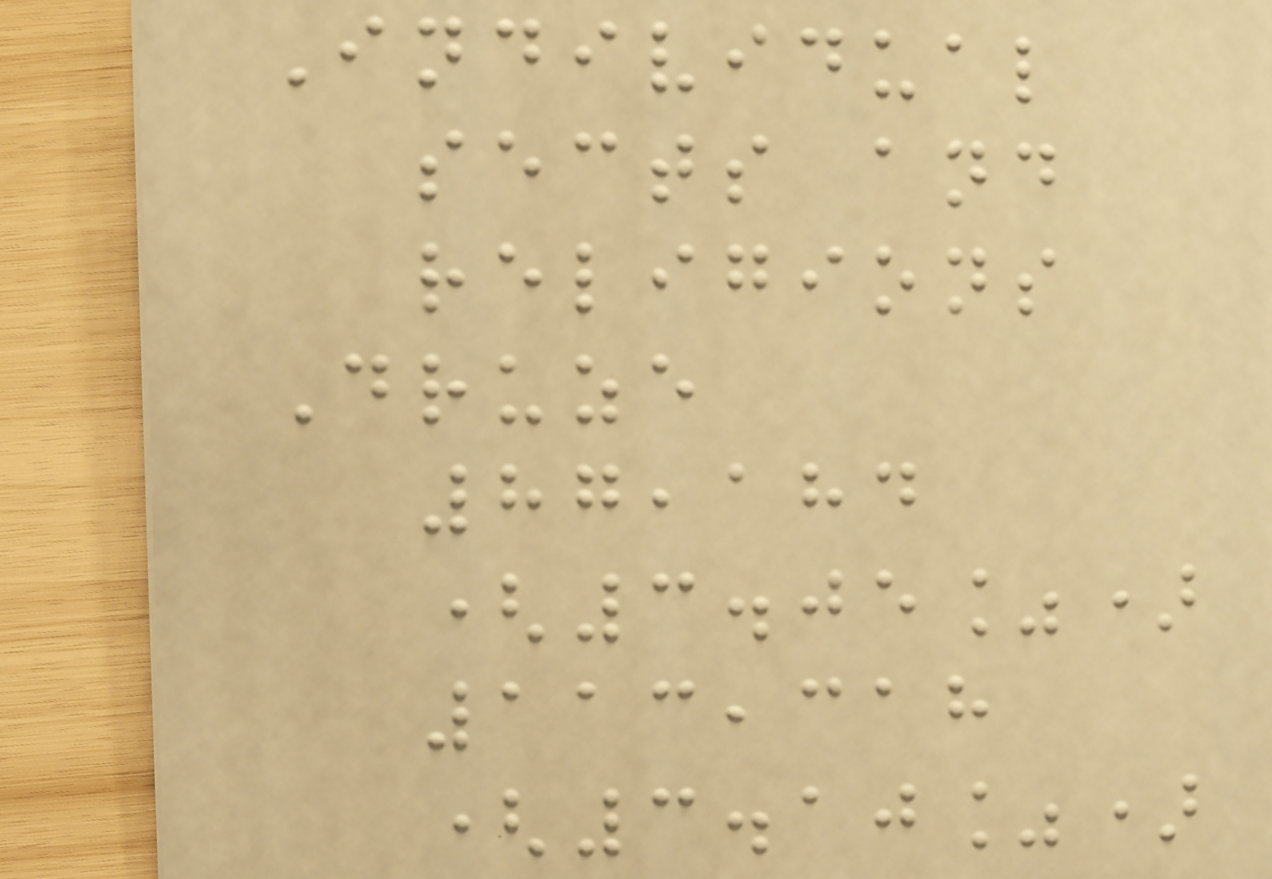Individual
sects and
religions
Druze
87,184
(3.05%)
113,318
(3.10%)
